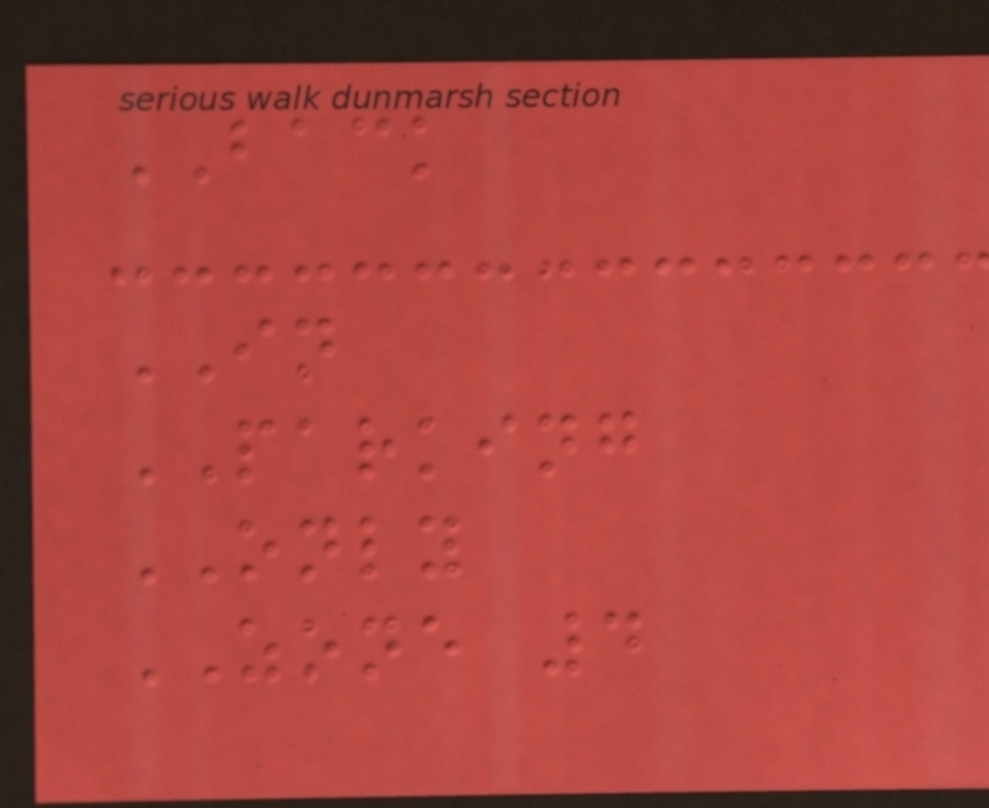BACK
IN
PARKING
ONLY
ZONE 4
